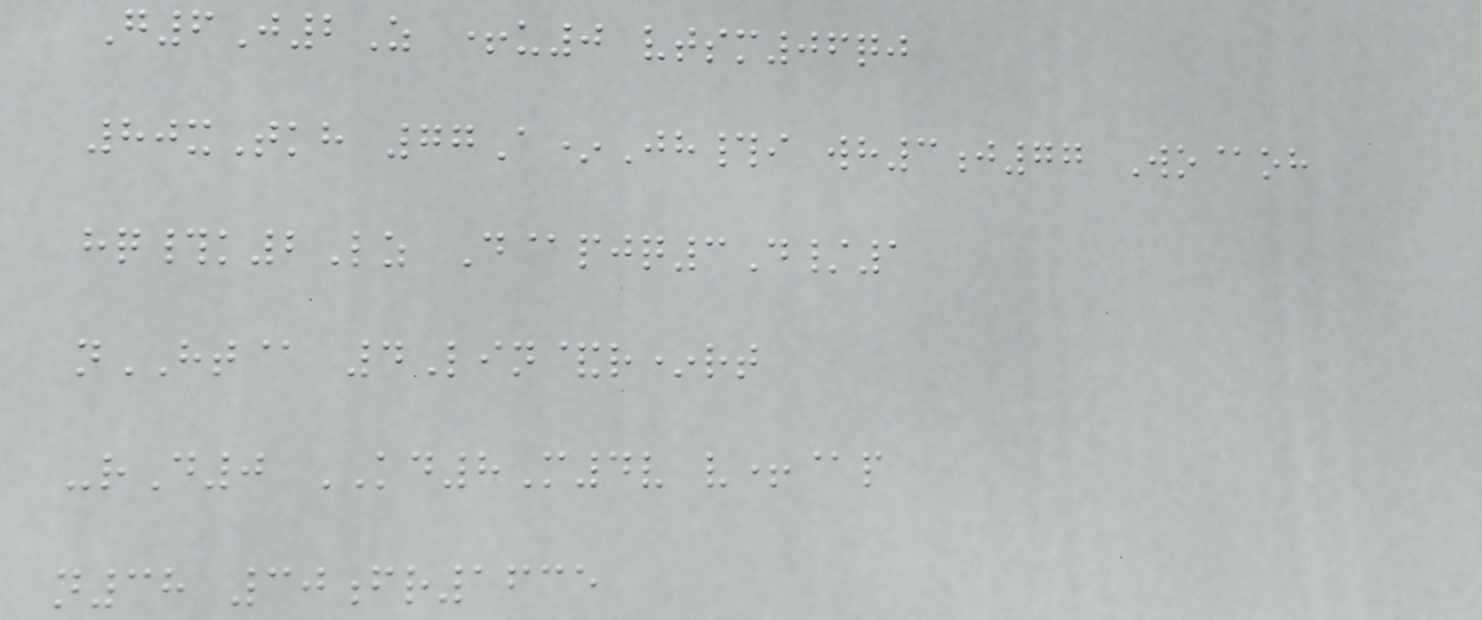G6J2Z +u0 vtsm06qj
80xTkh 77A*Jh#i wh3j77 Wo@oh
hq#k2Lz D@pjq3D/1
nHT@ 4Lin&r*rt
-rD0 KD8M4v v+@p
n38 30fr1635
